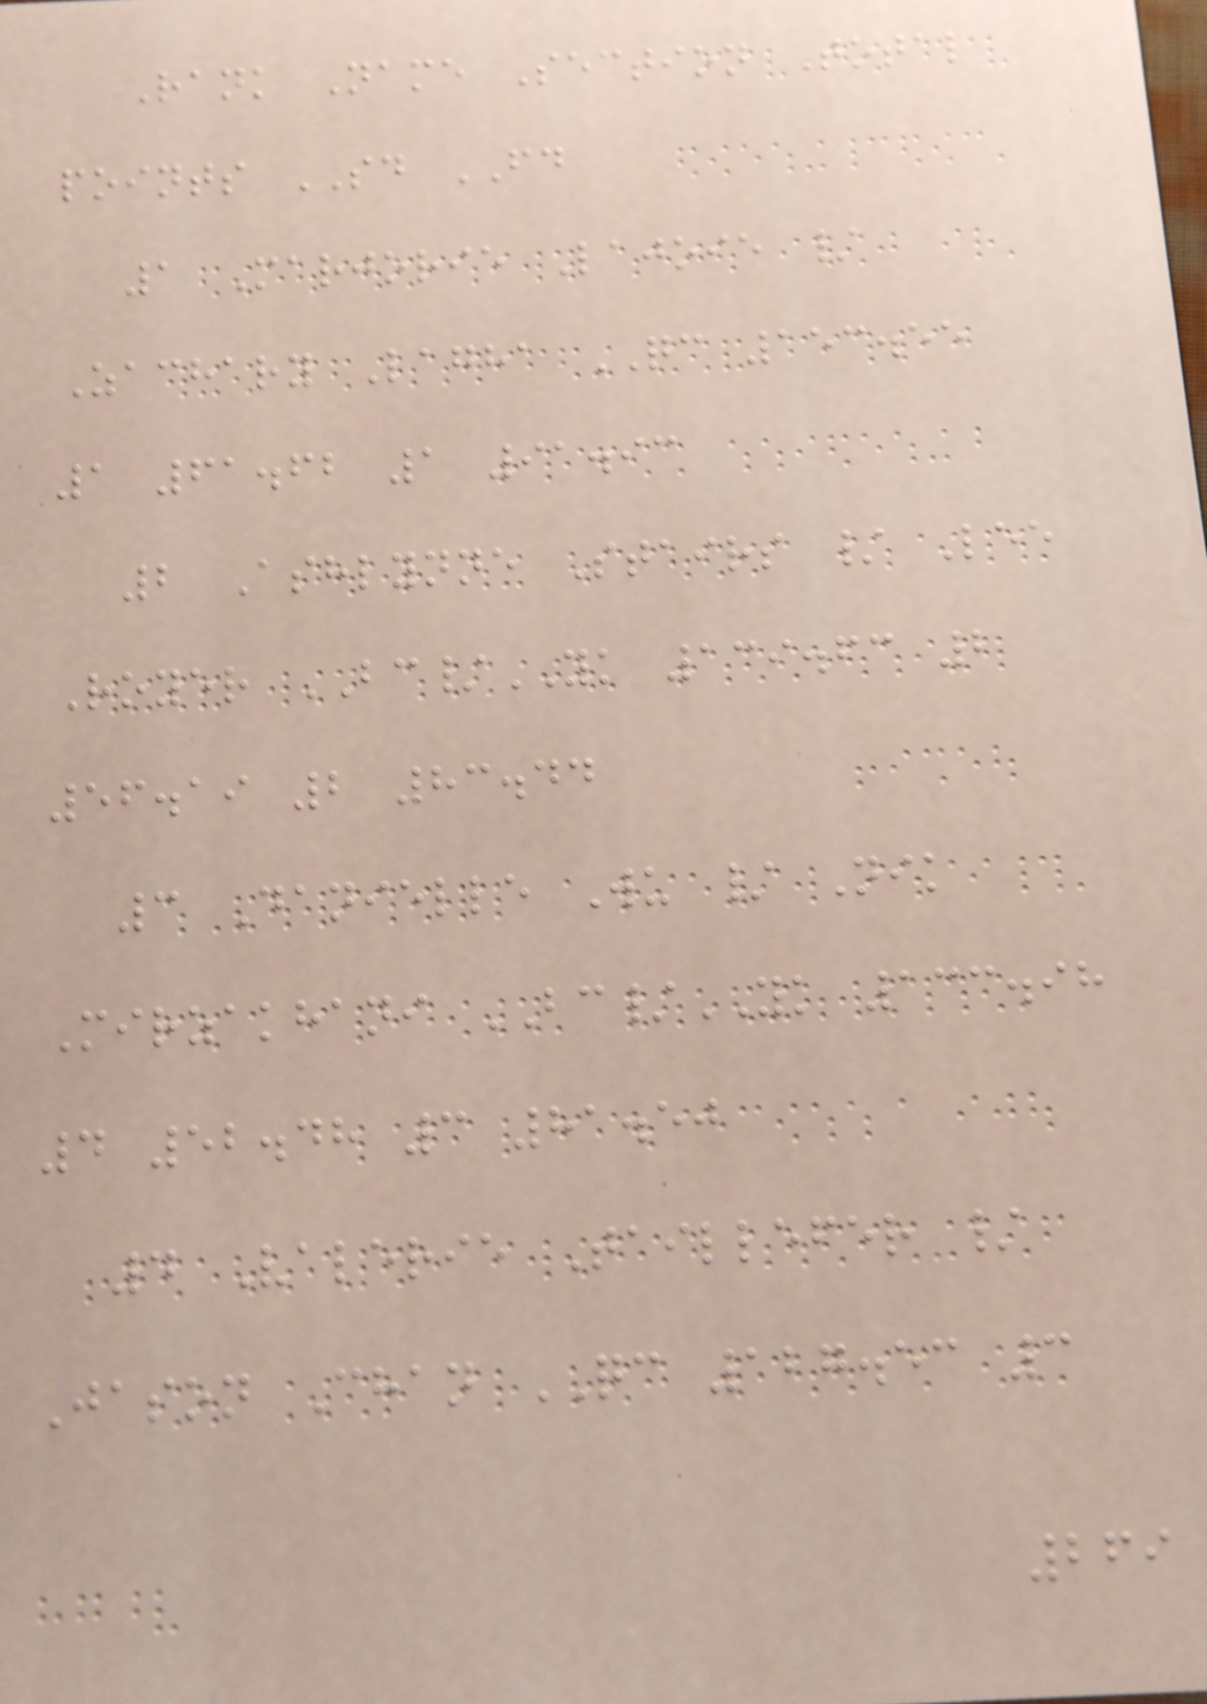Rank Name Section Total
points SD FD
1 Marjorie Lajoie /
Zachary Lagha QC 153.55
1 61.62 1 91.93
2 Ashlynne Stairs / Lee
Royer BC/YK 139.63 2
56.19 2 83.44
3 Danielle Wu / Nik
Mirzakhani BC/YK 133.98
4 52.48 3 81.50
4 Valerie Taillefer /
Jason Chan QC 127.53 3
269
